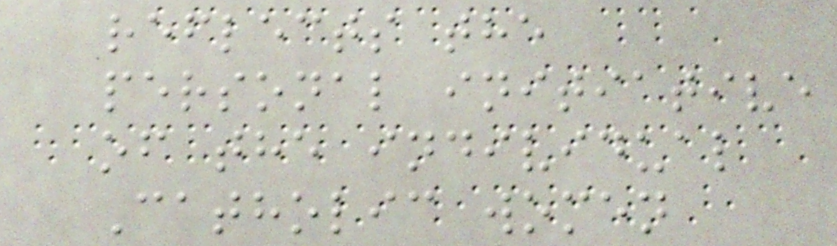reflects the
personal initiative
of the individual
Catholic women
